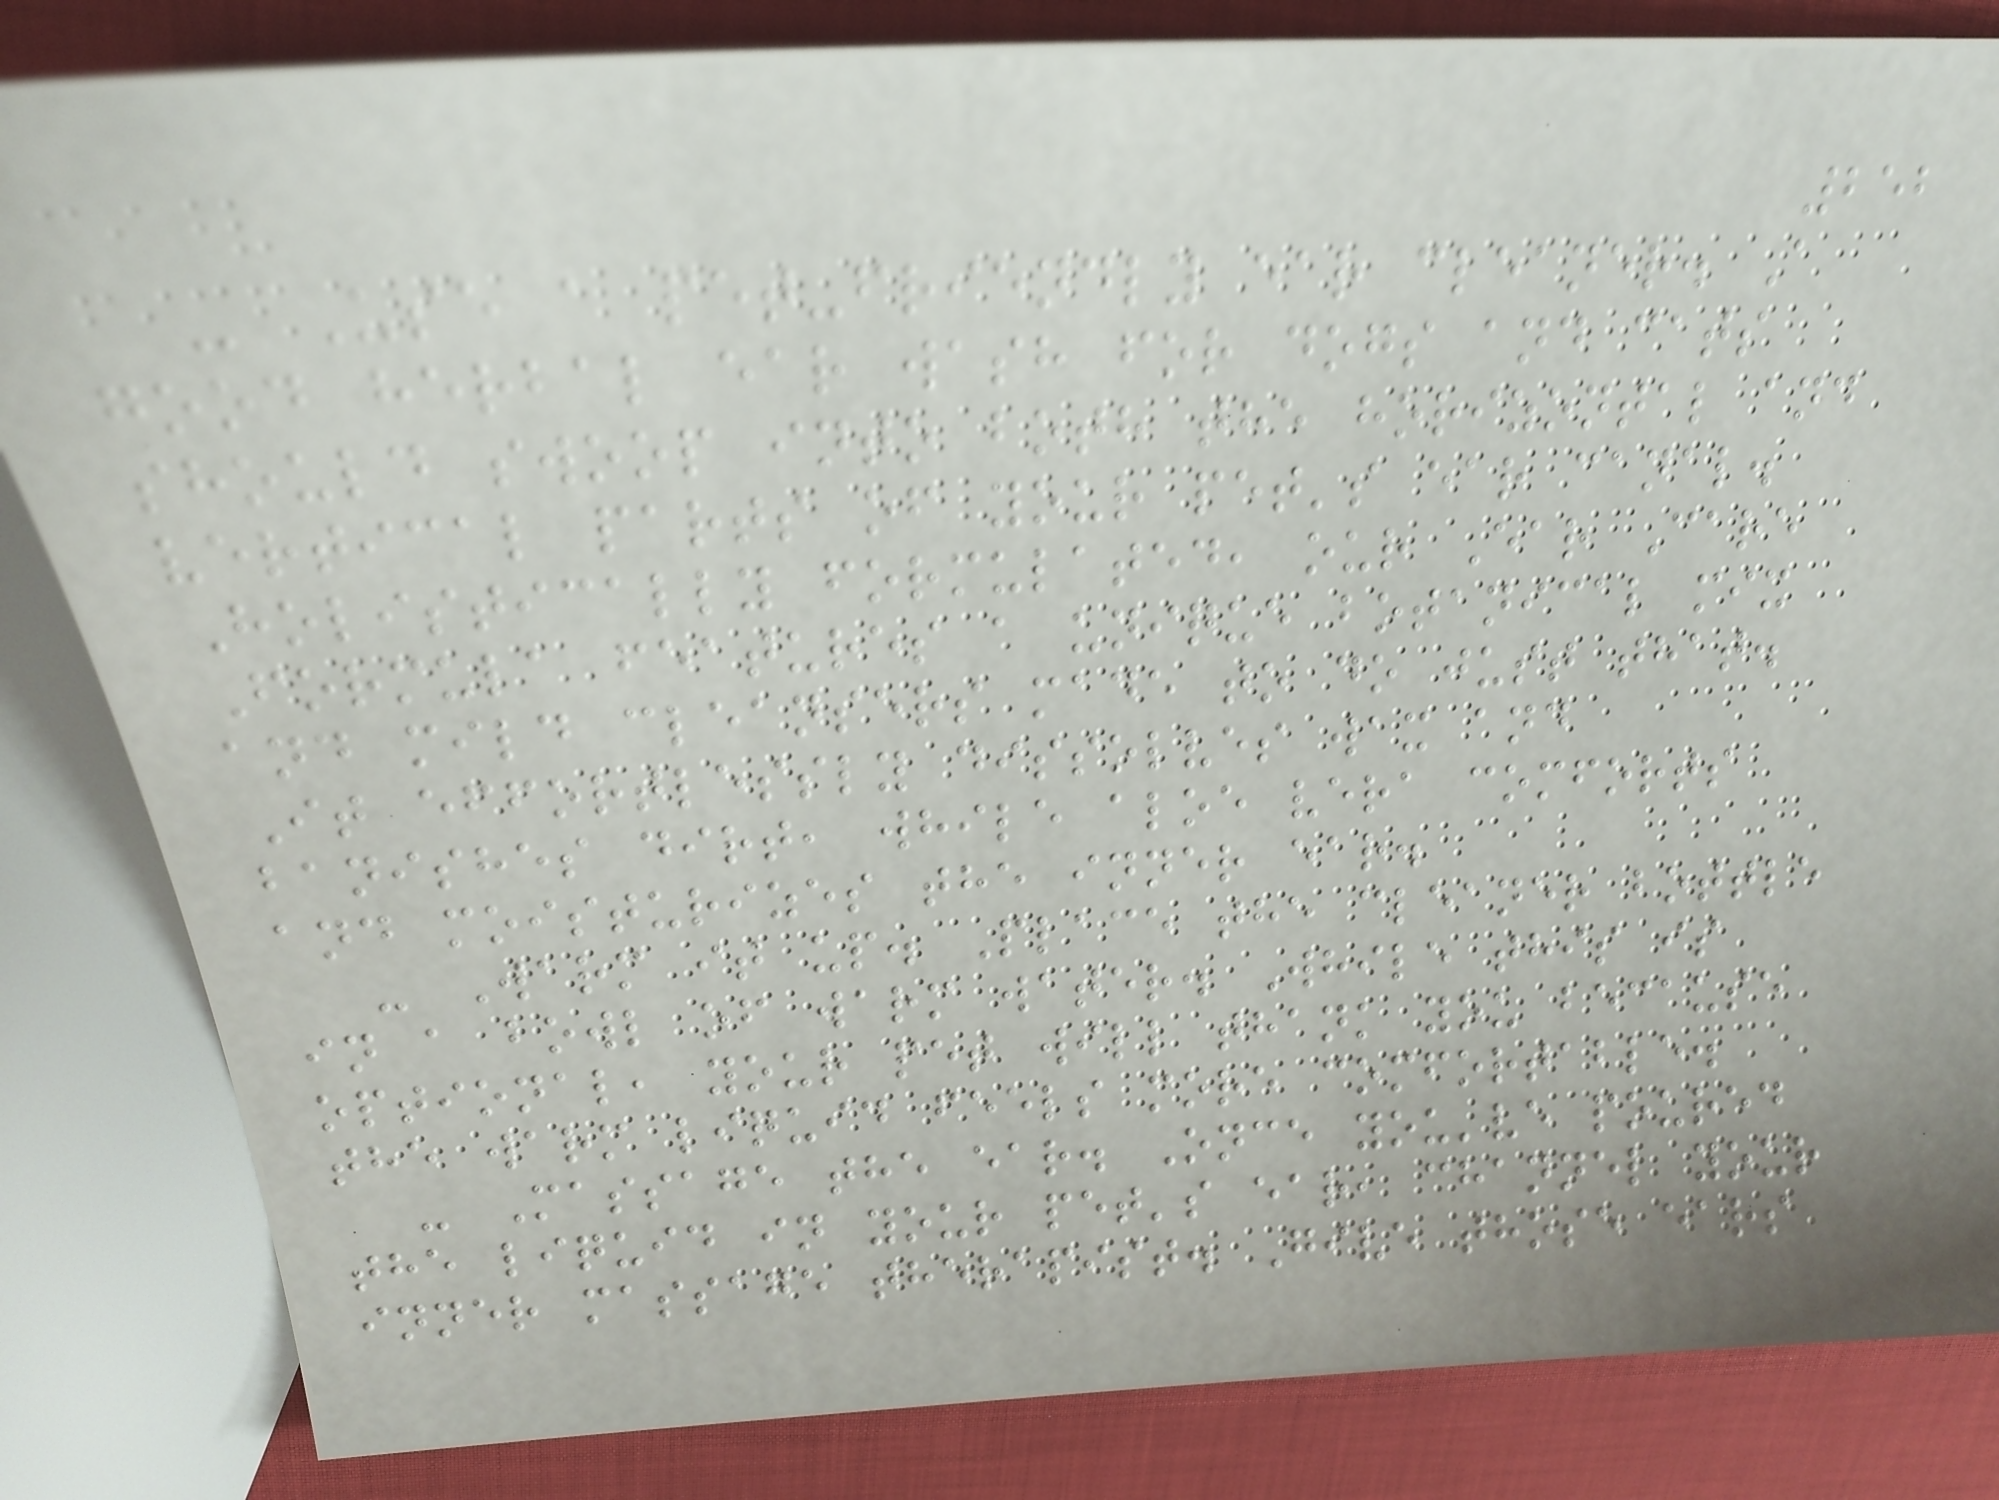252
- Use a pet-friendly ear cleaner. A
good herbal ear wash for dogs and cats
should swoop into both the horizontal and
vertical parts of your pet's ear canal.
Holistically formulated, our Ear Care
Formula features a unique botanical mix
and mild cleansers made to do just that.
It effortlessly dissolves wax and
banishes dirt, while aloe vera comforts
and moisturizes the inner ear.
- Warm it up. Place the cleaner bottle
in a bowl of warm water. While this is
optional, your pet will thank you because
the warm liquid feels more comfortable.
- Massage the ear. Once you've poured
the liquid in your pet's ear, channel your
inner massage therapist. Give those ears
